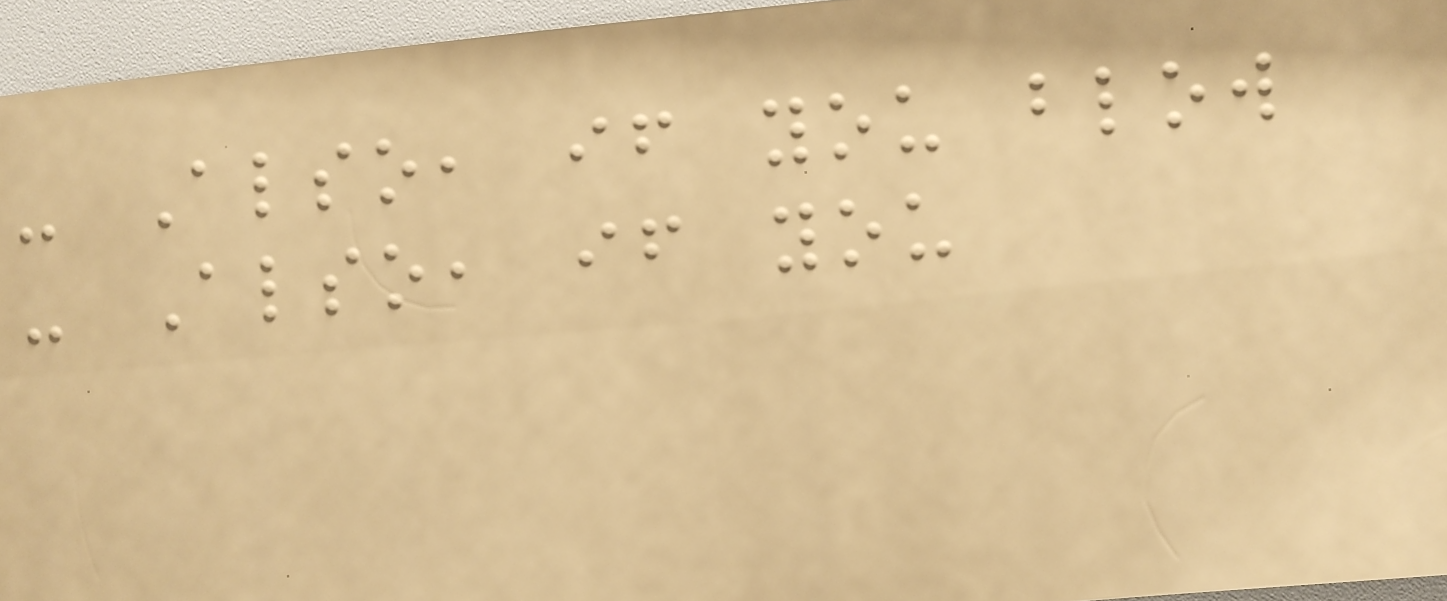- Also, if you blow
- Also, if you
